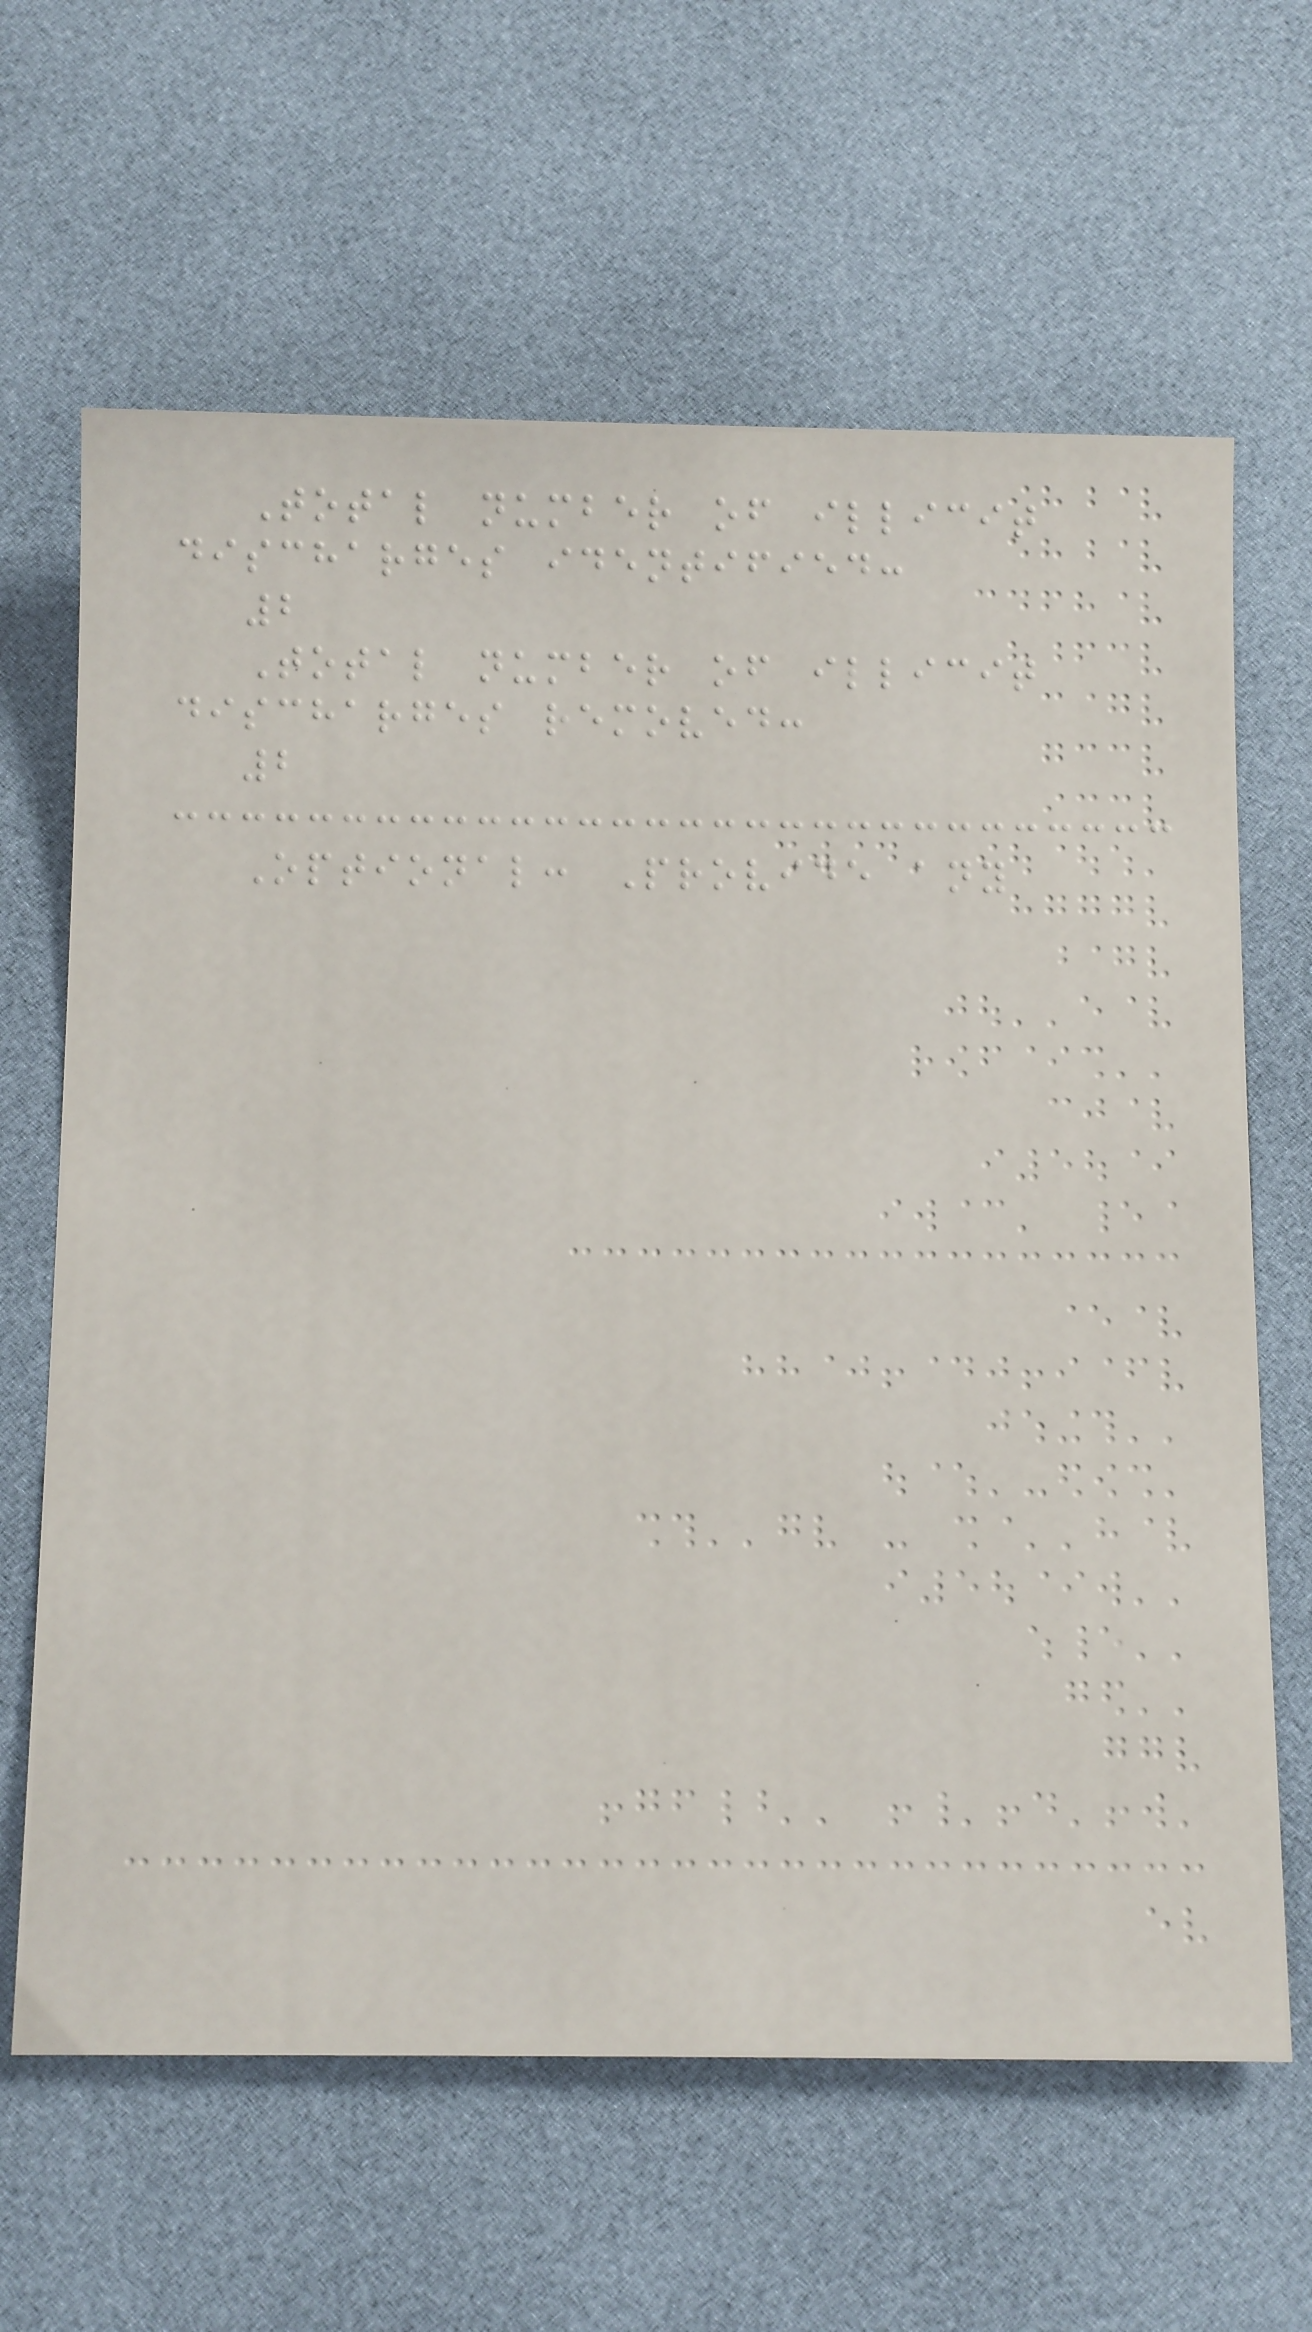Total number of illicit
discharges identified:
2
Total number of illicit
discharges removed:
2
Optional: Provide any
